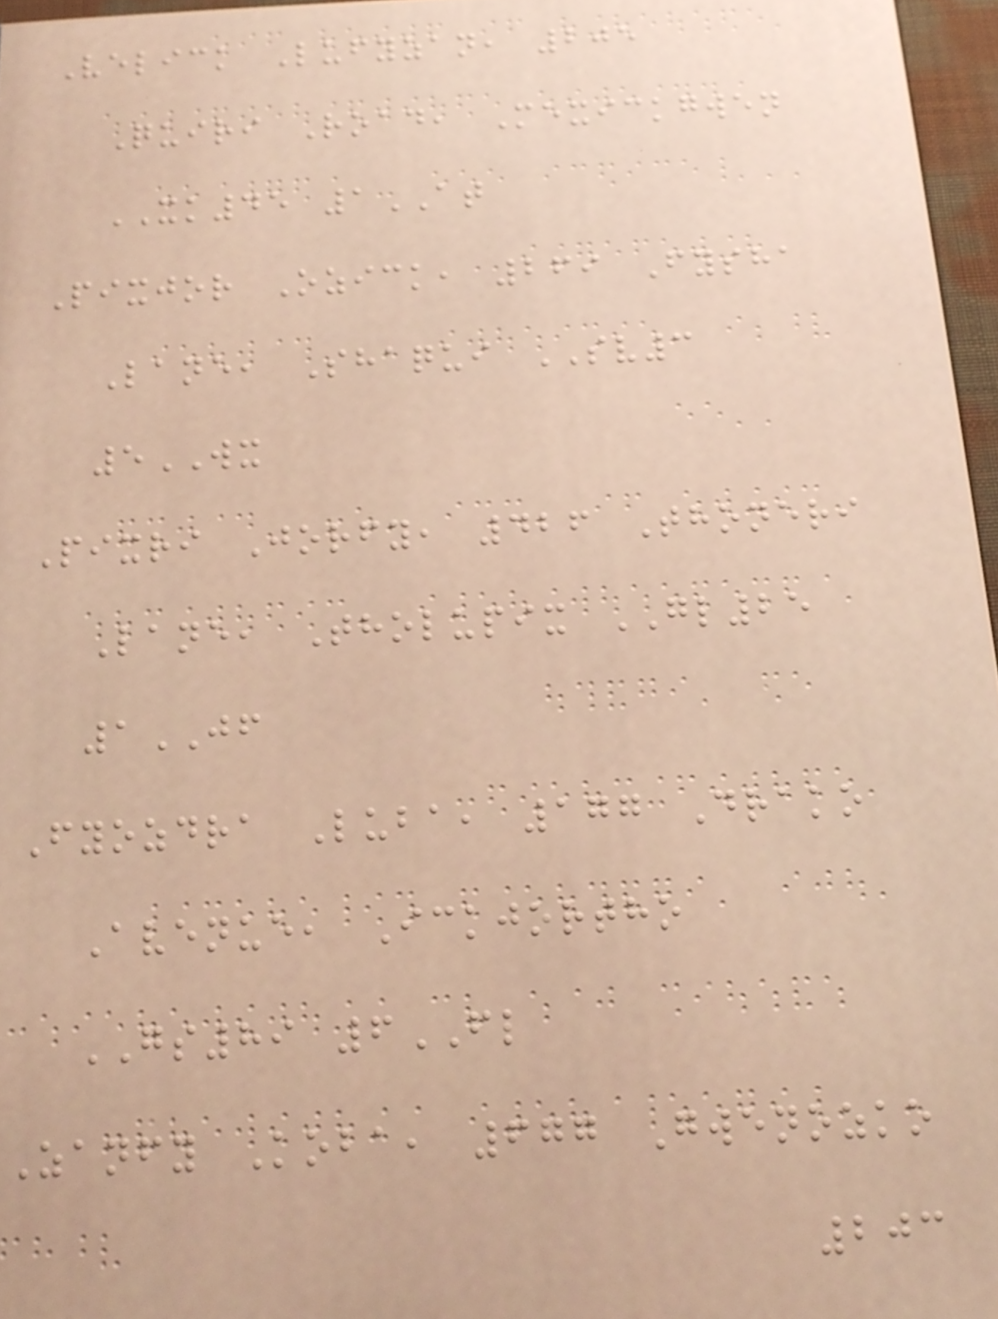Velick Lufyzan, 205
Quiri Road, Mexickgwen
XK45 1AT
Pixjor Ozick, 269 Fysha
Lane, Shaqui SV3
5WX
Pixri Jorfy, 426 Thoneri
Lane, Tholupix GL25
1JF
Fyozdra Luba, 177 Drako
Avenue, Ickjortho
GS89 6FL
Zanfy Koba, 677 Gwenozko
203
